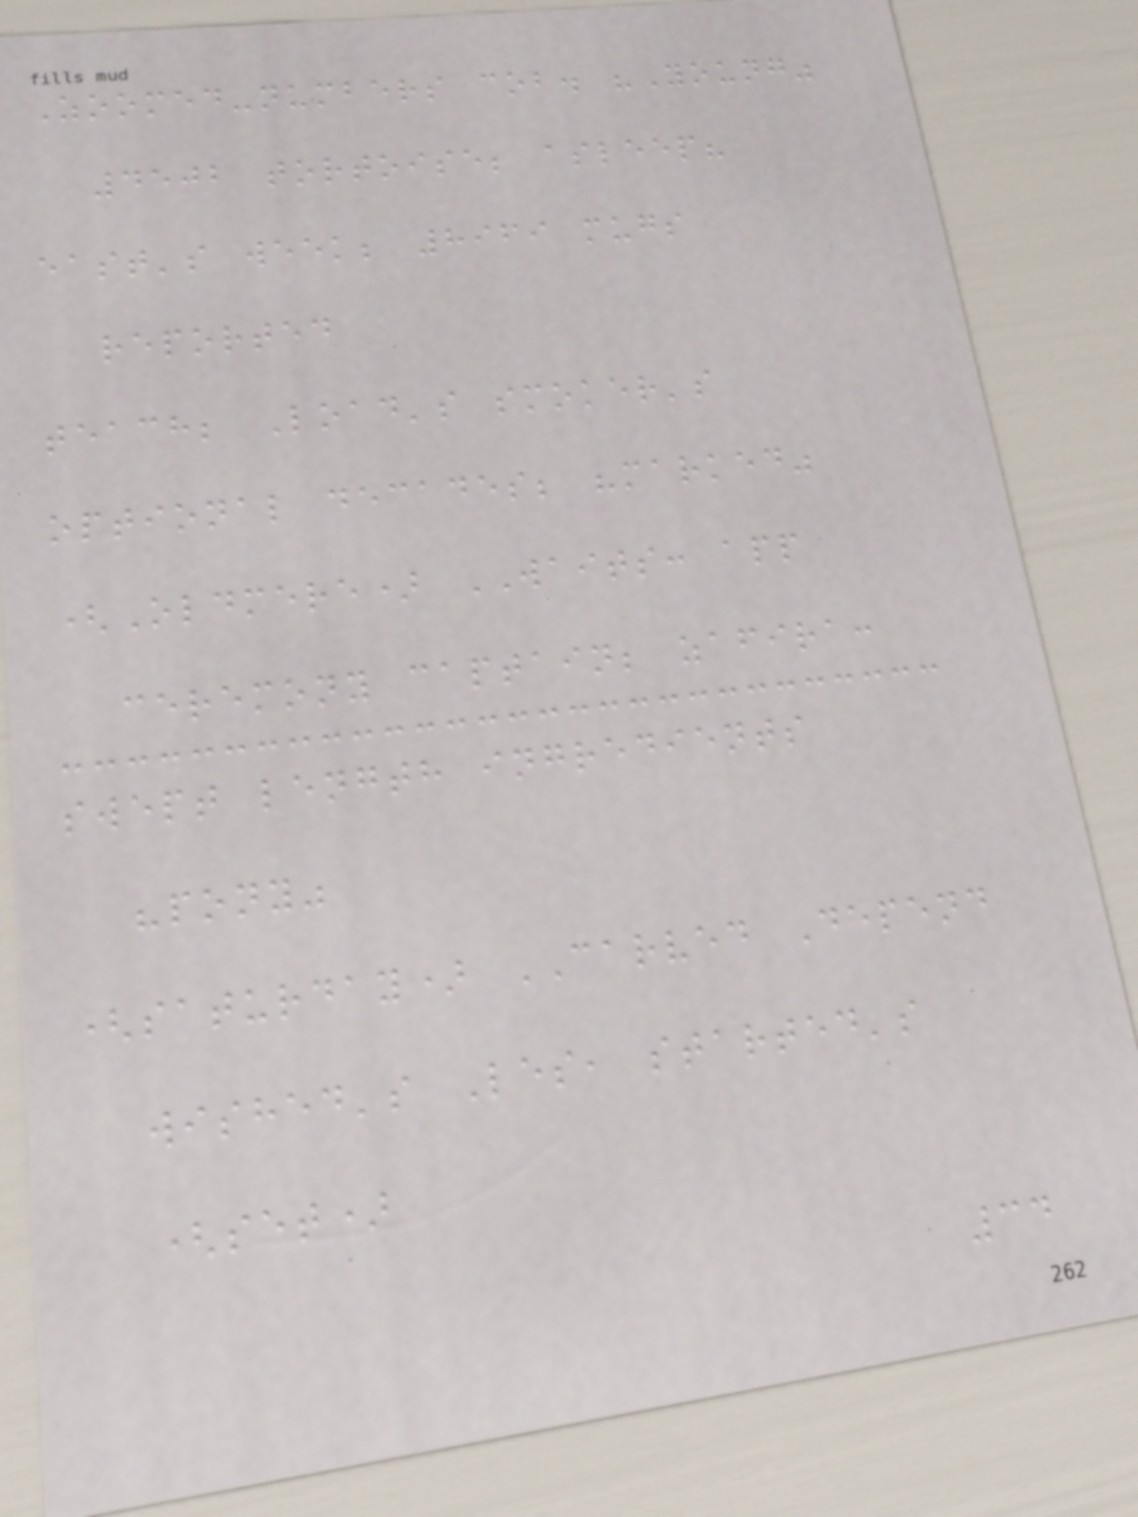Zoomed-numbers cob. "Young"
4502 tortoise; asleep?
east's week; 8969 mugs
reported
teach; Load's smoker's
optional decades; "marked"
(Oldmere) WAITS: app
ceremony captain; zafira:
swept length ingredients
"pony"
(saturday) CARVED Depend
wished's Les, started's
(set)
34
